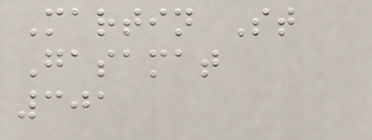Martin St
Gasamat
301
